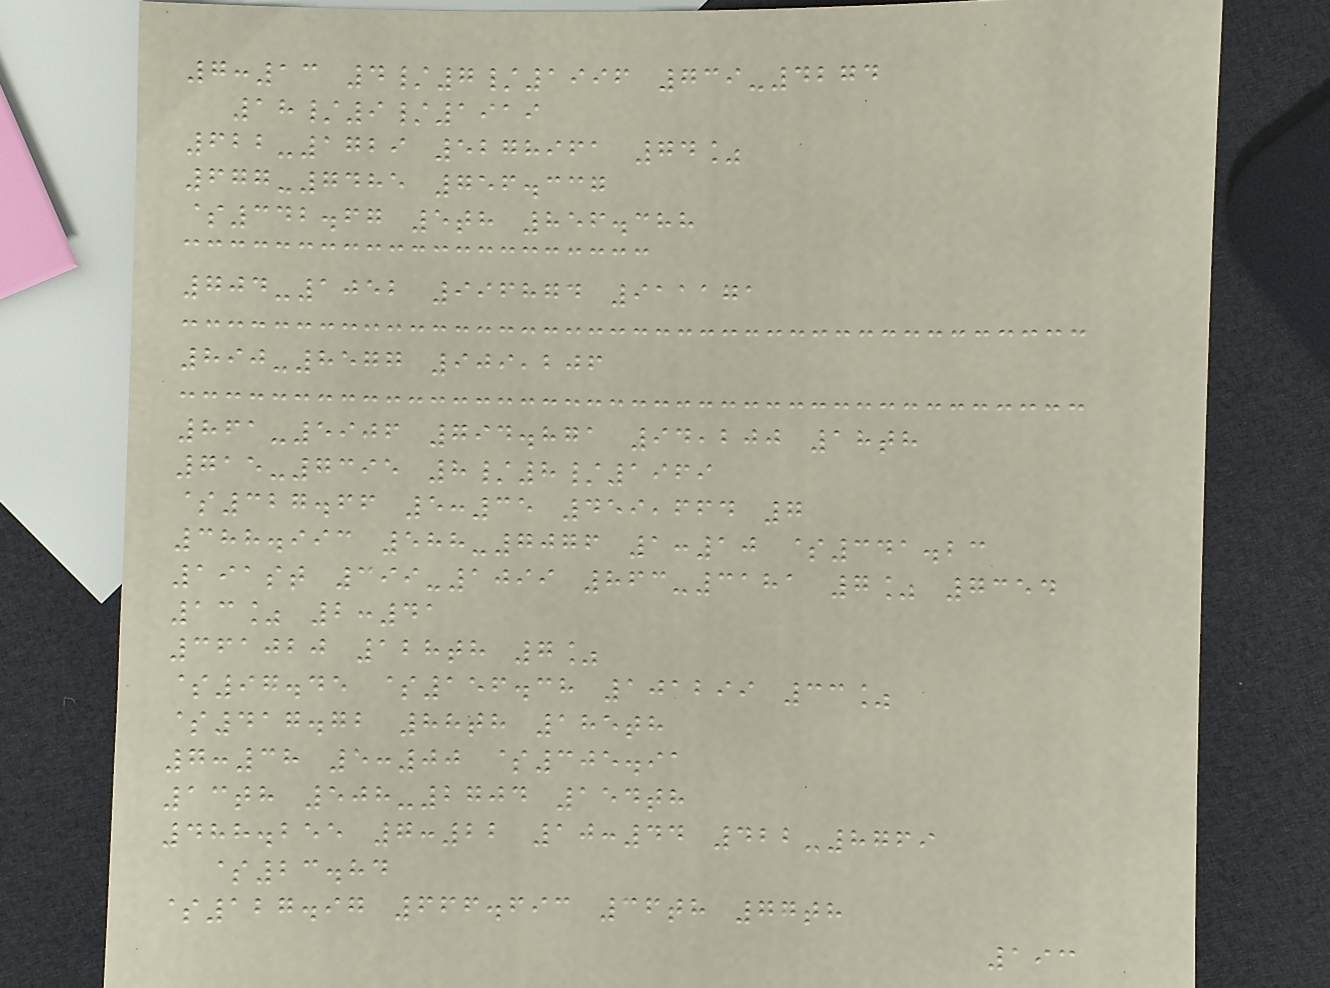7:13 4/7/1996 739-4274
18/9/1919
622-1729 5278961 74%
677-7485 756.337
$342.67 5th 856.388
704-1052 996874 911171
890-8577 909,206
861-5906 794.871 94,200 18th
715-7395 8/8/1969
$327.66 5:35 459,664 7
388.993 588-7076 1:10 $341.23
191st 399-1099 863-3181 7% 7354
13% 2:41
361020 128th 7%
$97.45 $156.38 101299 33%
$417.72 88th 185th
7:38 5:00 $305.91
13th 508-2704 154th
488.255 7:22 10:44 422-8769
$23.84
$127.97 666.693 36th 77th
193
